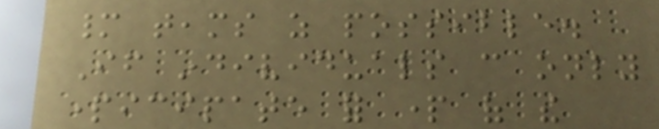many teams as possible.
If individuals can only
participate for part of the
